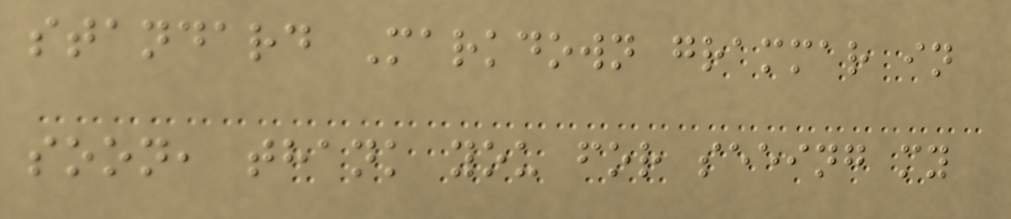standard Markdown grammar in
soon, thank you for seeing my
